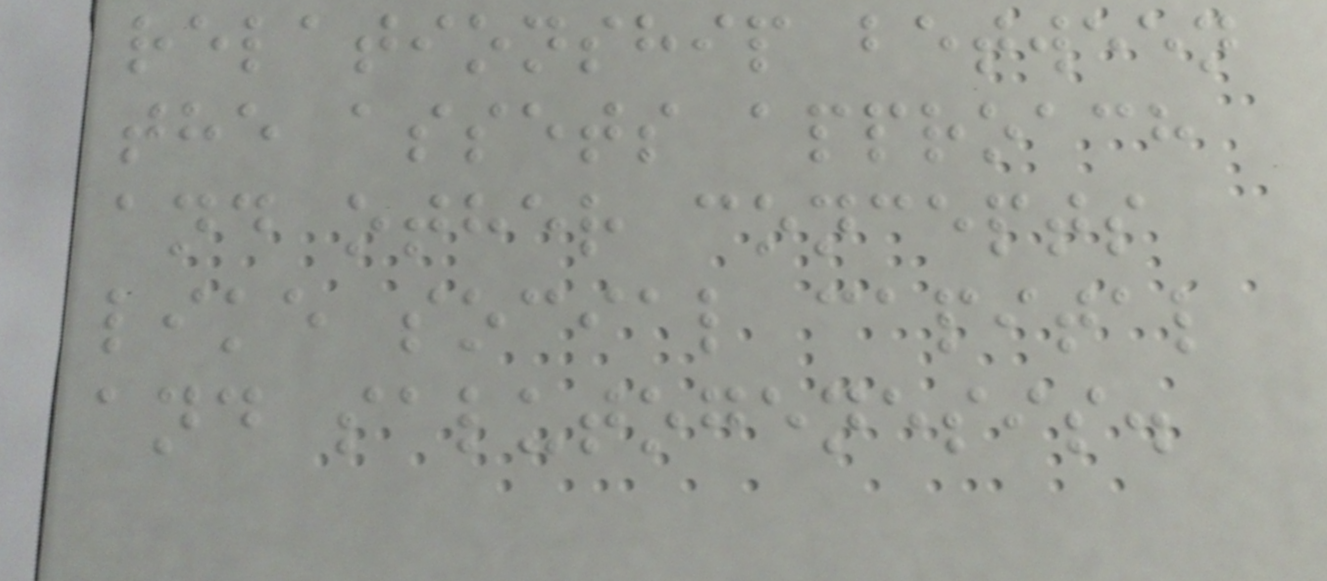relationship between
the assets approach
and other concepts
like social capital
and salutogenesis.
